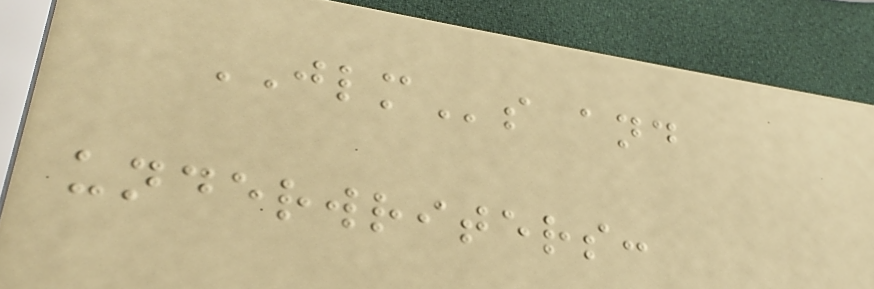JLMs and
underwriters:
